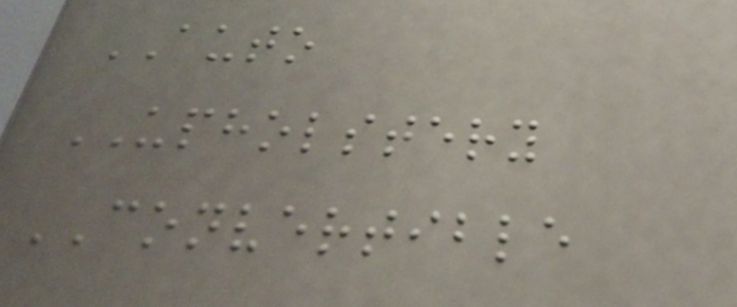AUTO
UPHOLSTERY
CONVERTIBLE
